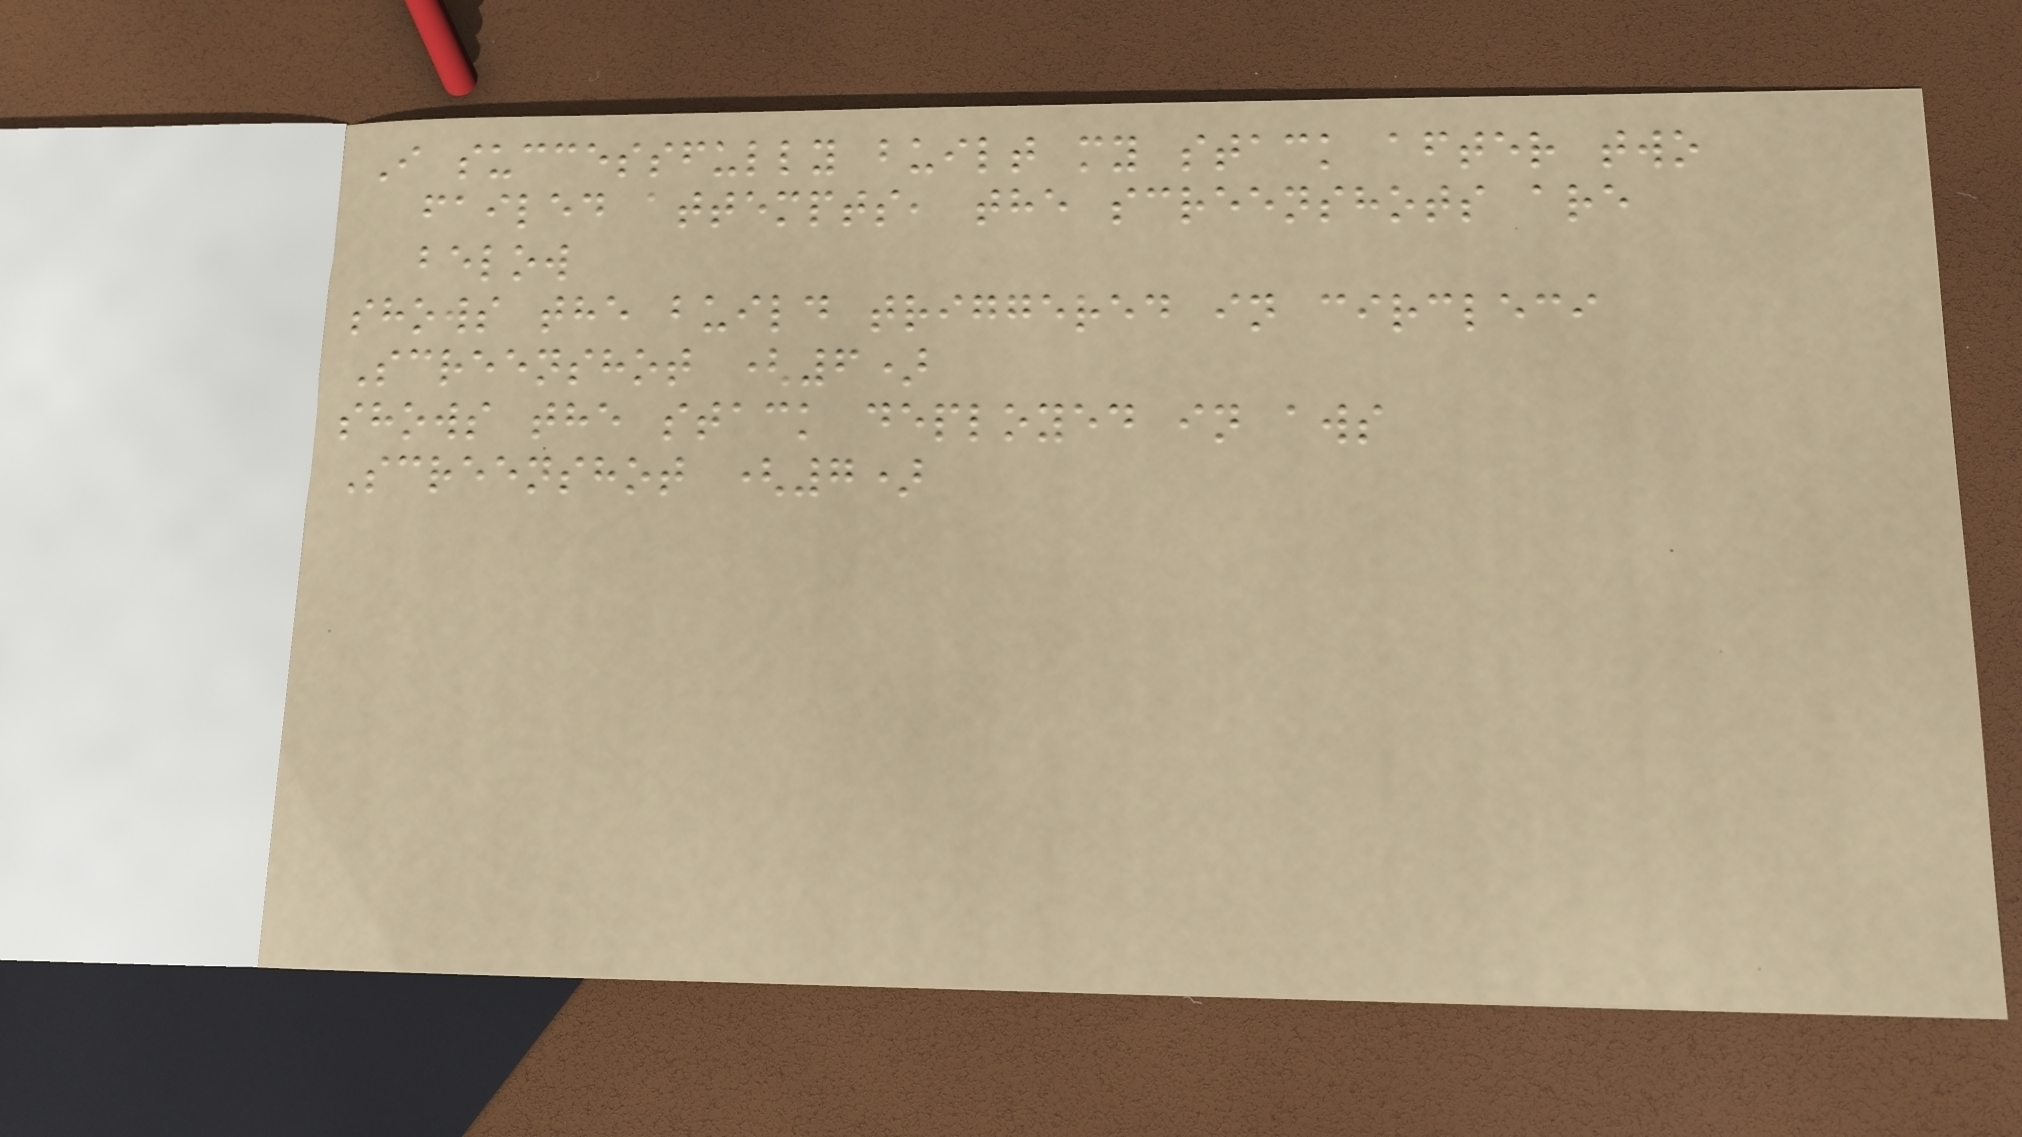I successfully built my stack after two
failed attempts, the screenshots are
below
shows the build triggered in circleci
Screenshot (6)
shows the stack deployed in aws
Screenshot (7)
